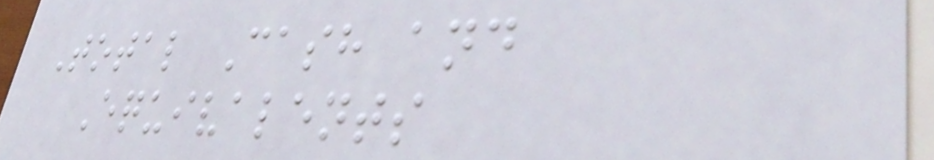Total Cash and
Equivalents
